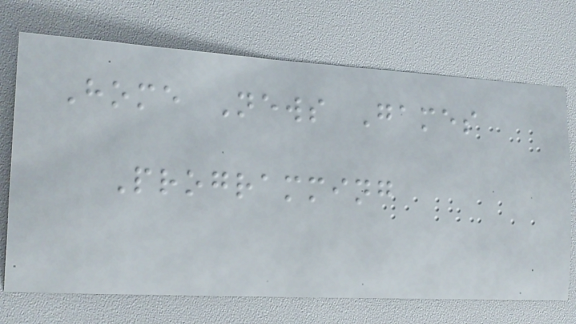Home News Games
Programming
